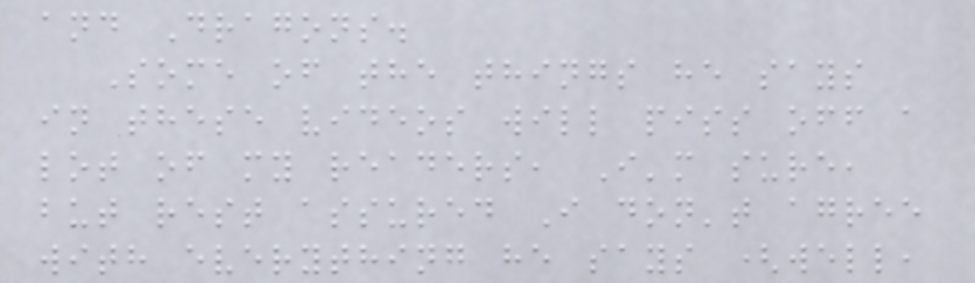and Dragons.
Some of the things he says
in these videos will piss off a
lot of my readers, I'm sure,
but rest assured I don't agree
with everything he says (well,
